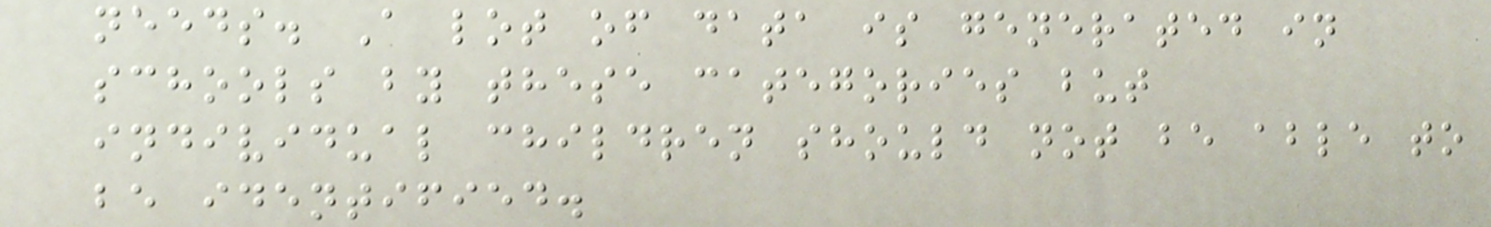needs. A lot of data is generated in
schools by these categories but
individual children should not be able to
be identified.
